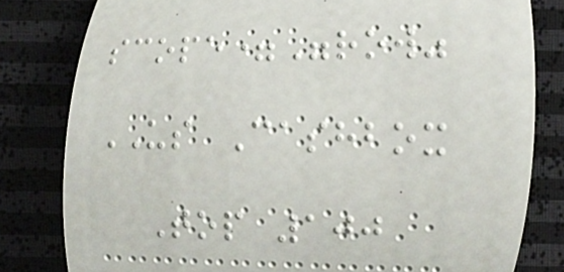scope="row"
US Cashbox
Top 100
